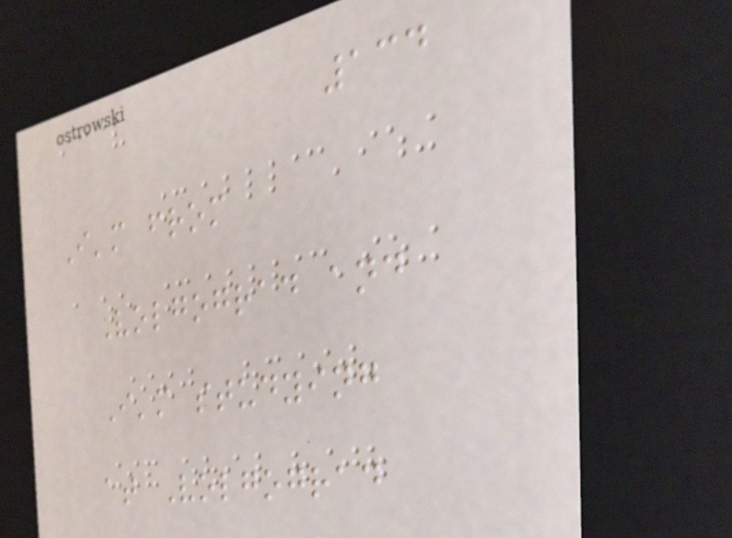134
I'm from
Volgograd and
I'm studying
at Volgograd
